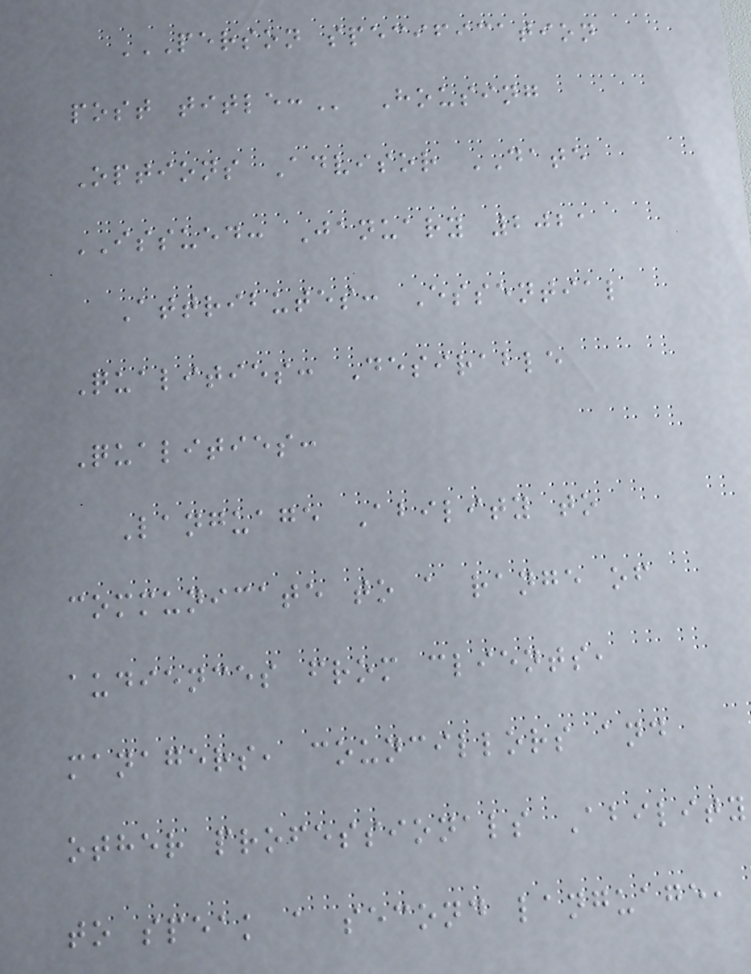PERSON SPECIFICATION
POST TITLE: Housing
Options Advisor DATE
ISSUED: January 2021
Attributes: Essential
Qualities: Desirable
Qualities:
Language Ability to
communicate to a range of
audiences from clients,
managers, councillors and
other professionals Ability
to speak a second language,
